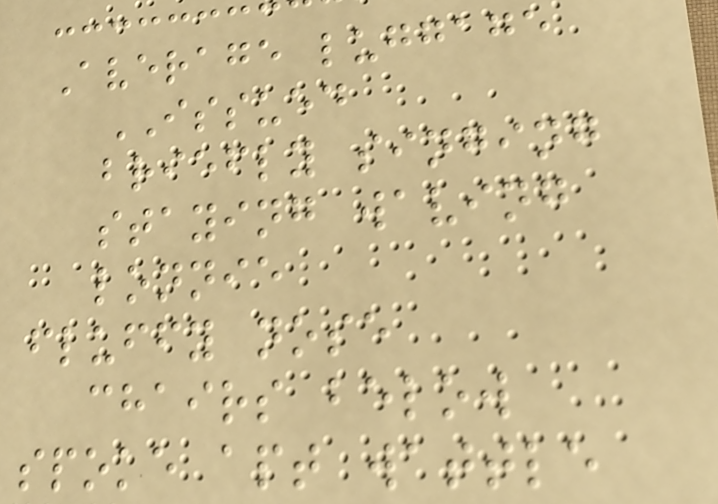Average luggage
ISSUED
briefly singing
staying waving
lonnie
fluffy nose
chairs below
spoke apt wattle
